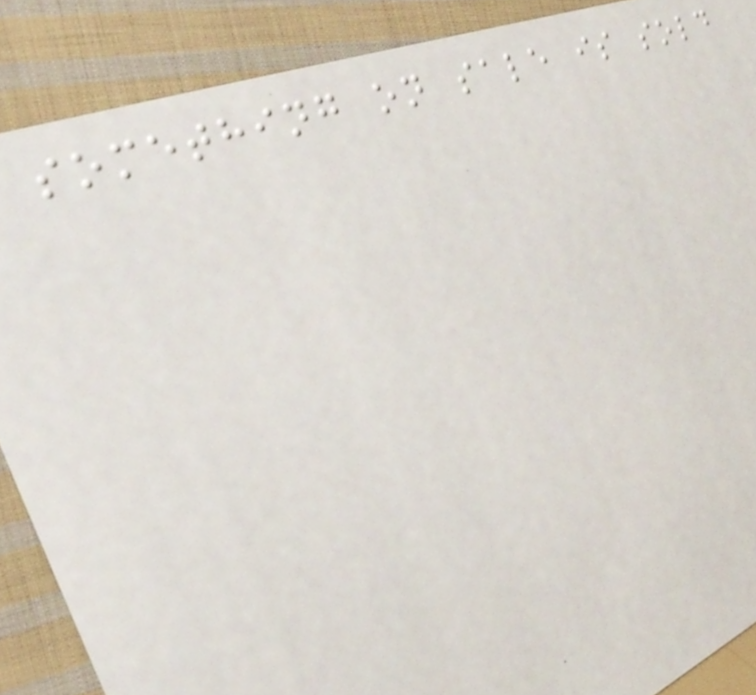something on sale is sold
